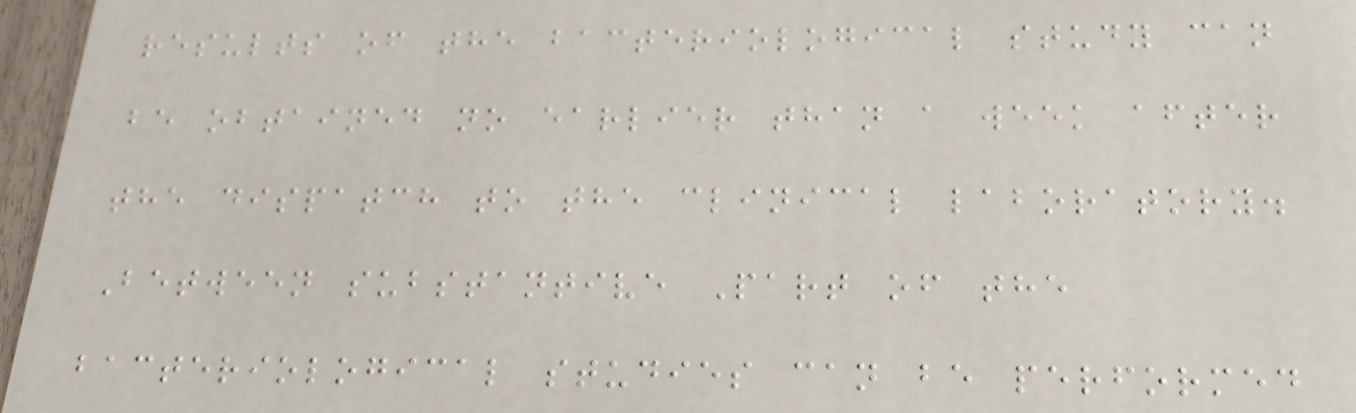results of the bacteriological study can
be obtained no earlier than a week after
the dispatch to the clinical laboratory.
Between substantive Part of the
bacteriological studies can be performed
